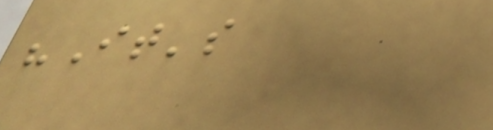"It's
